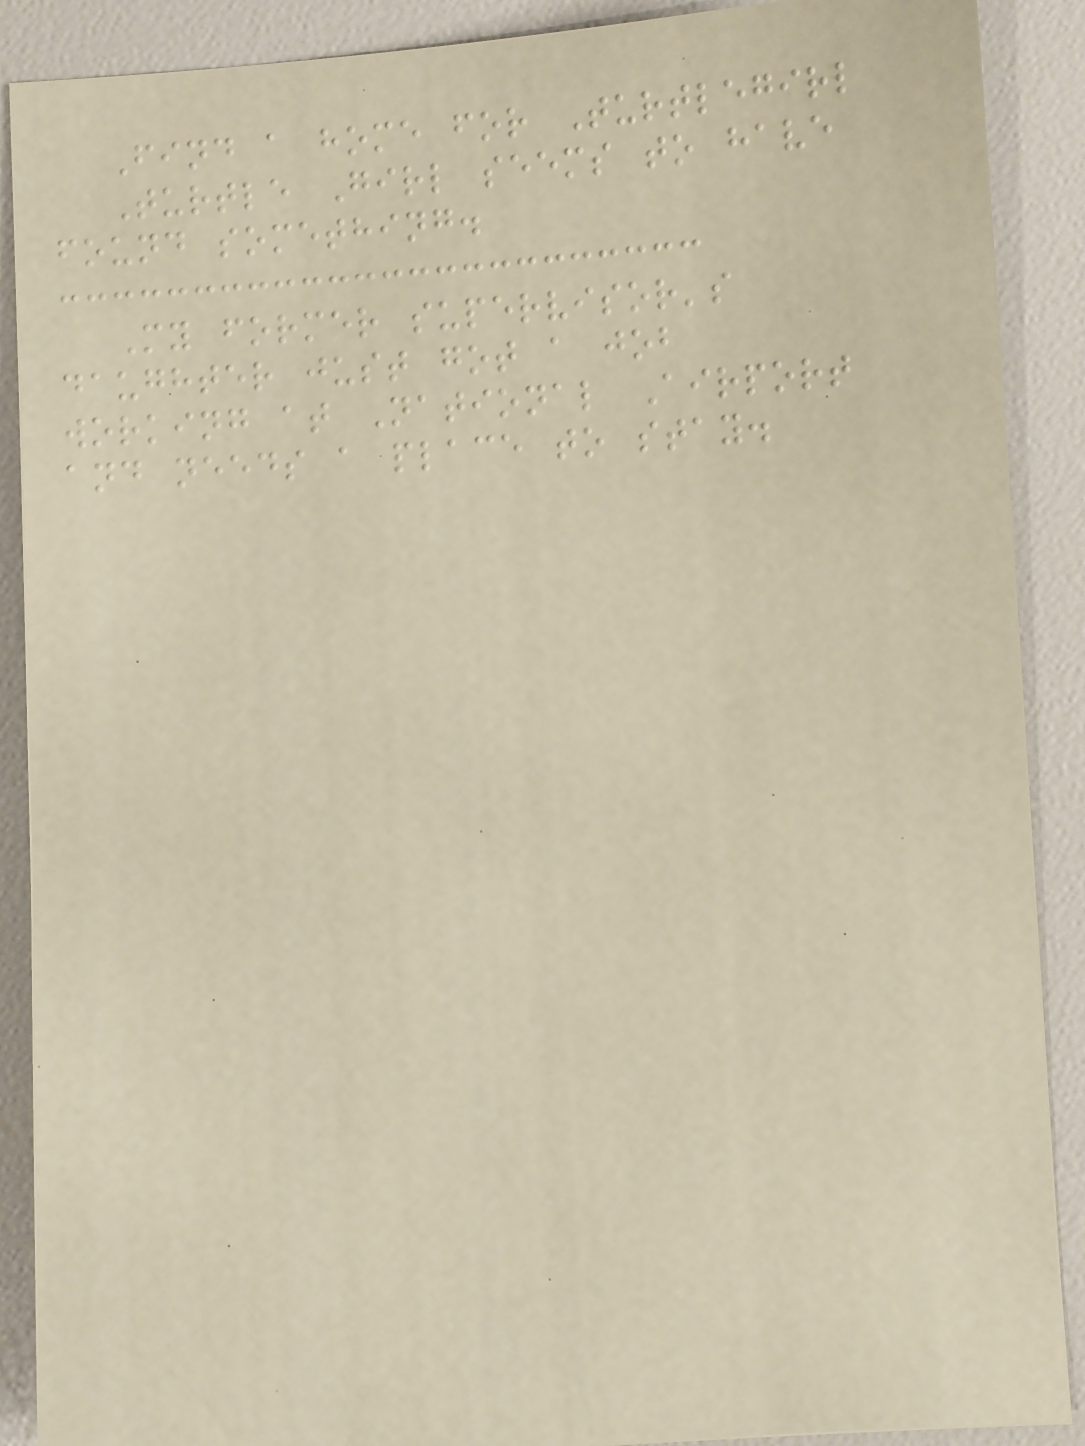Find a home for Turtlegirl
Turtle Girl seems to have
found something.
My former supervisor's
daughter just got a job
working at National Airport
and needs a place to stay.
